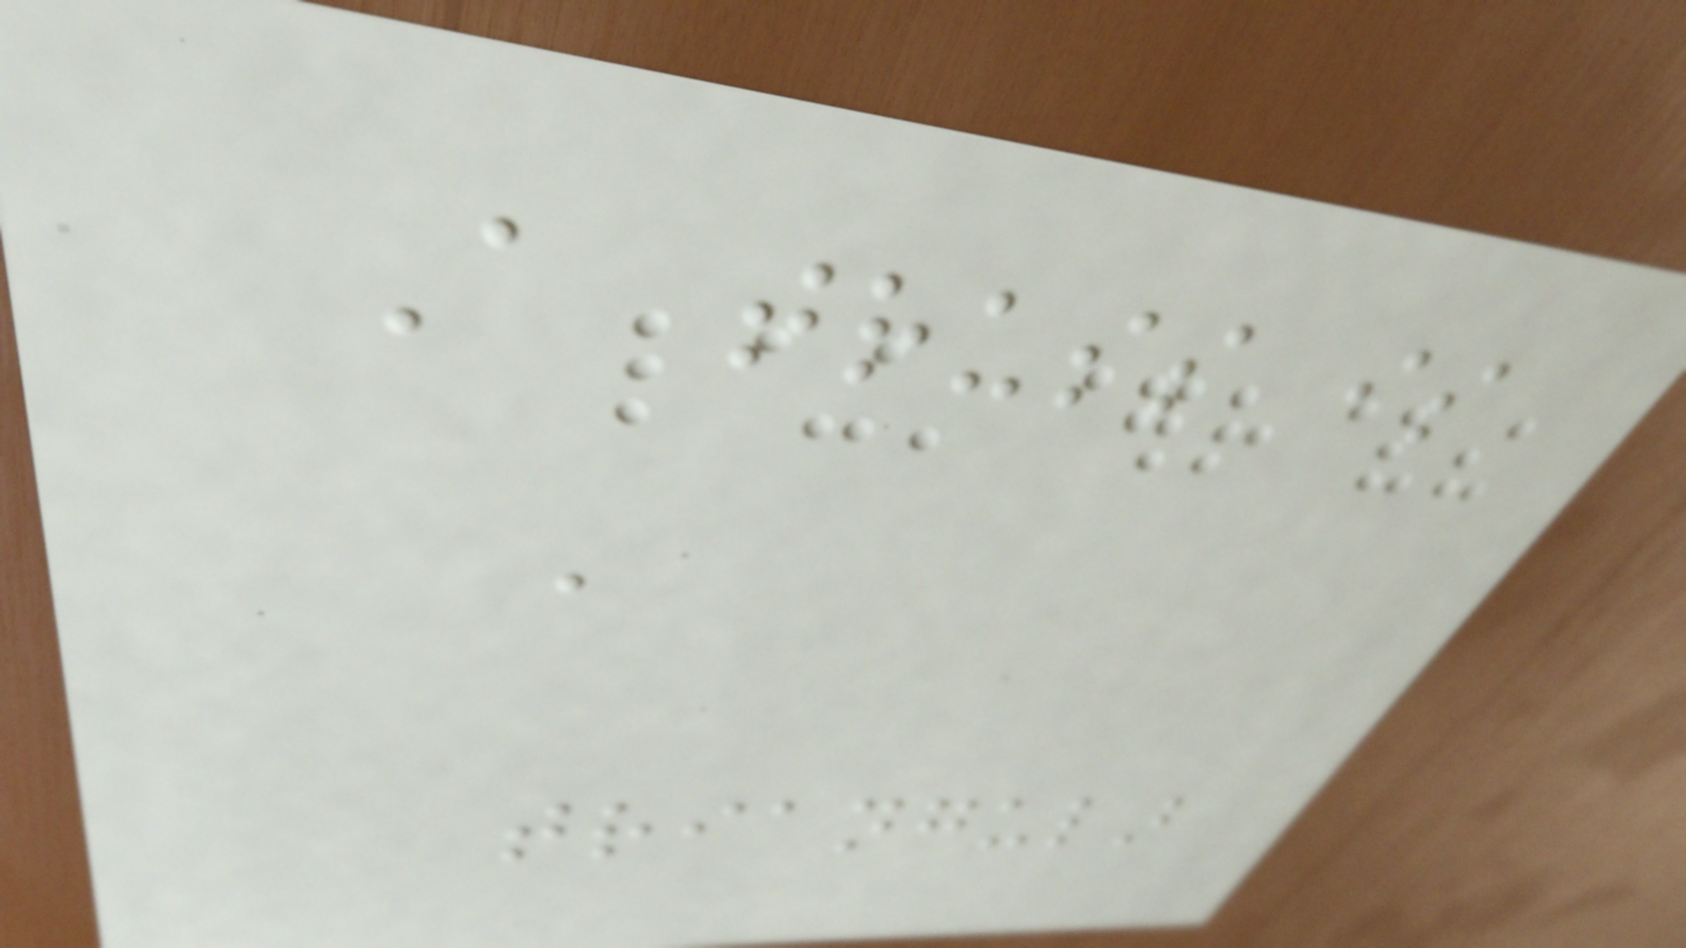A truss is
a
triangular
